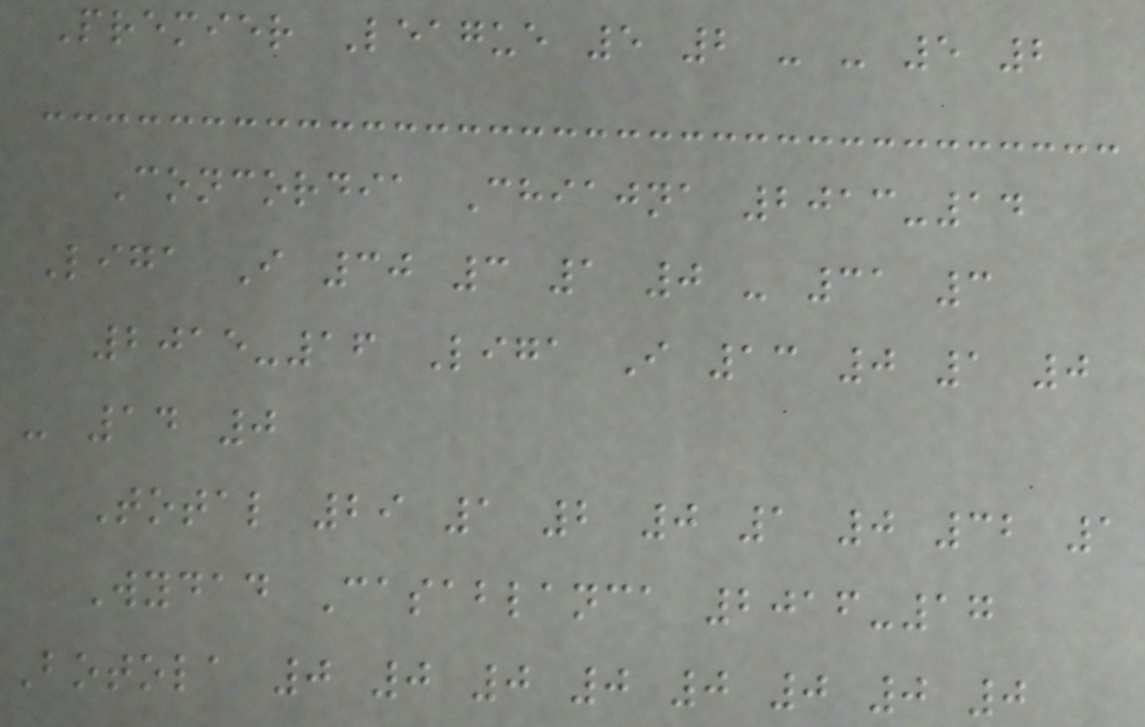Premier League 5 2 - - 5 2
Concordia Chiajna 2013-14
Liga I 30 3 1 0 - 31 3
2015-16 Liga I 13 0 1 0
- 14 0
Total 29 1 2 0 1 0 32 1
Wydad Casablanca 2016-17
Botola 0 0 0 0 0 0 0 0
